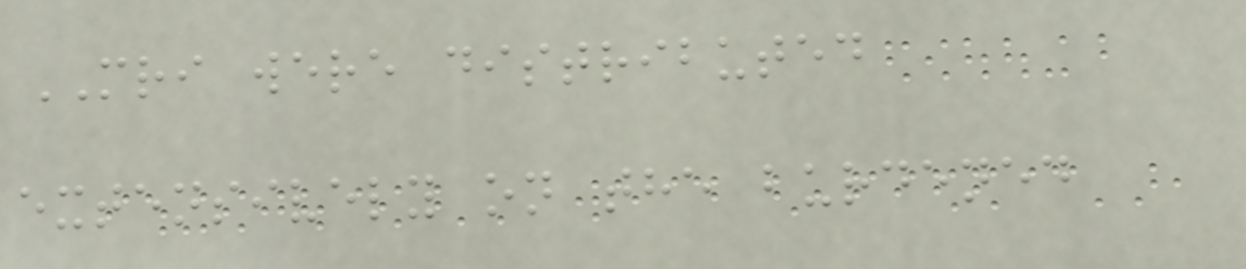MRI were distributed
extensively on the burdened
